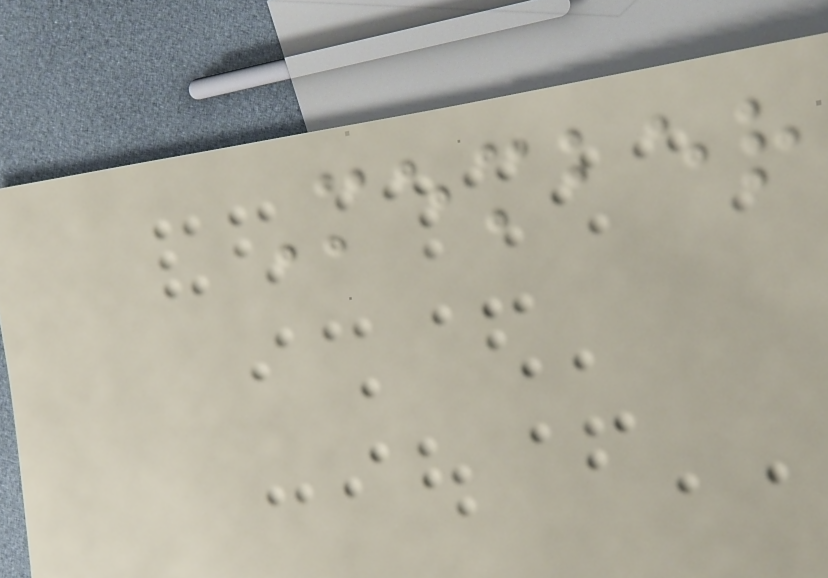Member
